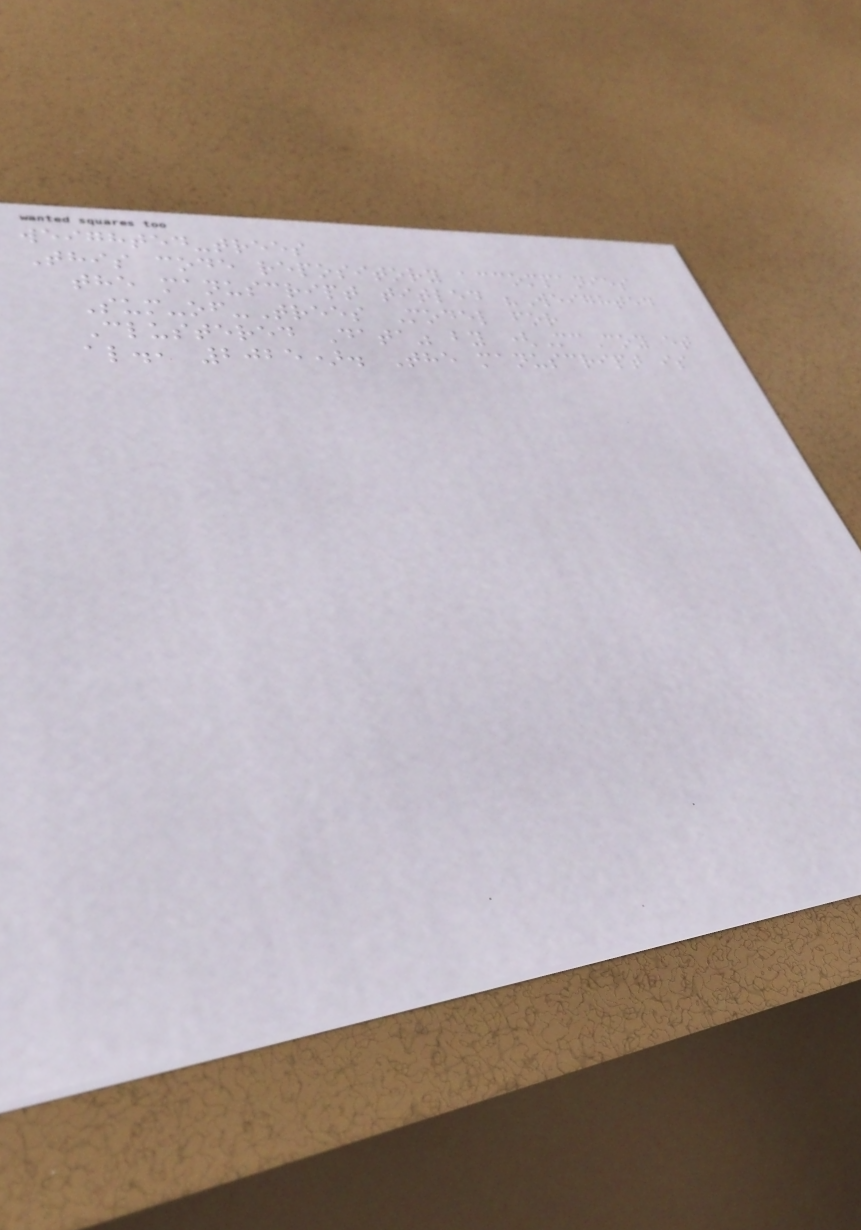weighted-trees
This code repository accompanies
the manuscript titled "Weighted
Sum-of-Trees Model for
Clustered Data" by (McCoy et
al., 2025). The manuscript is
